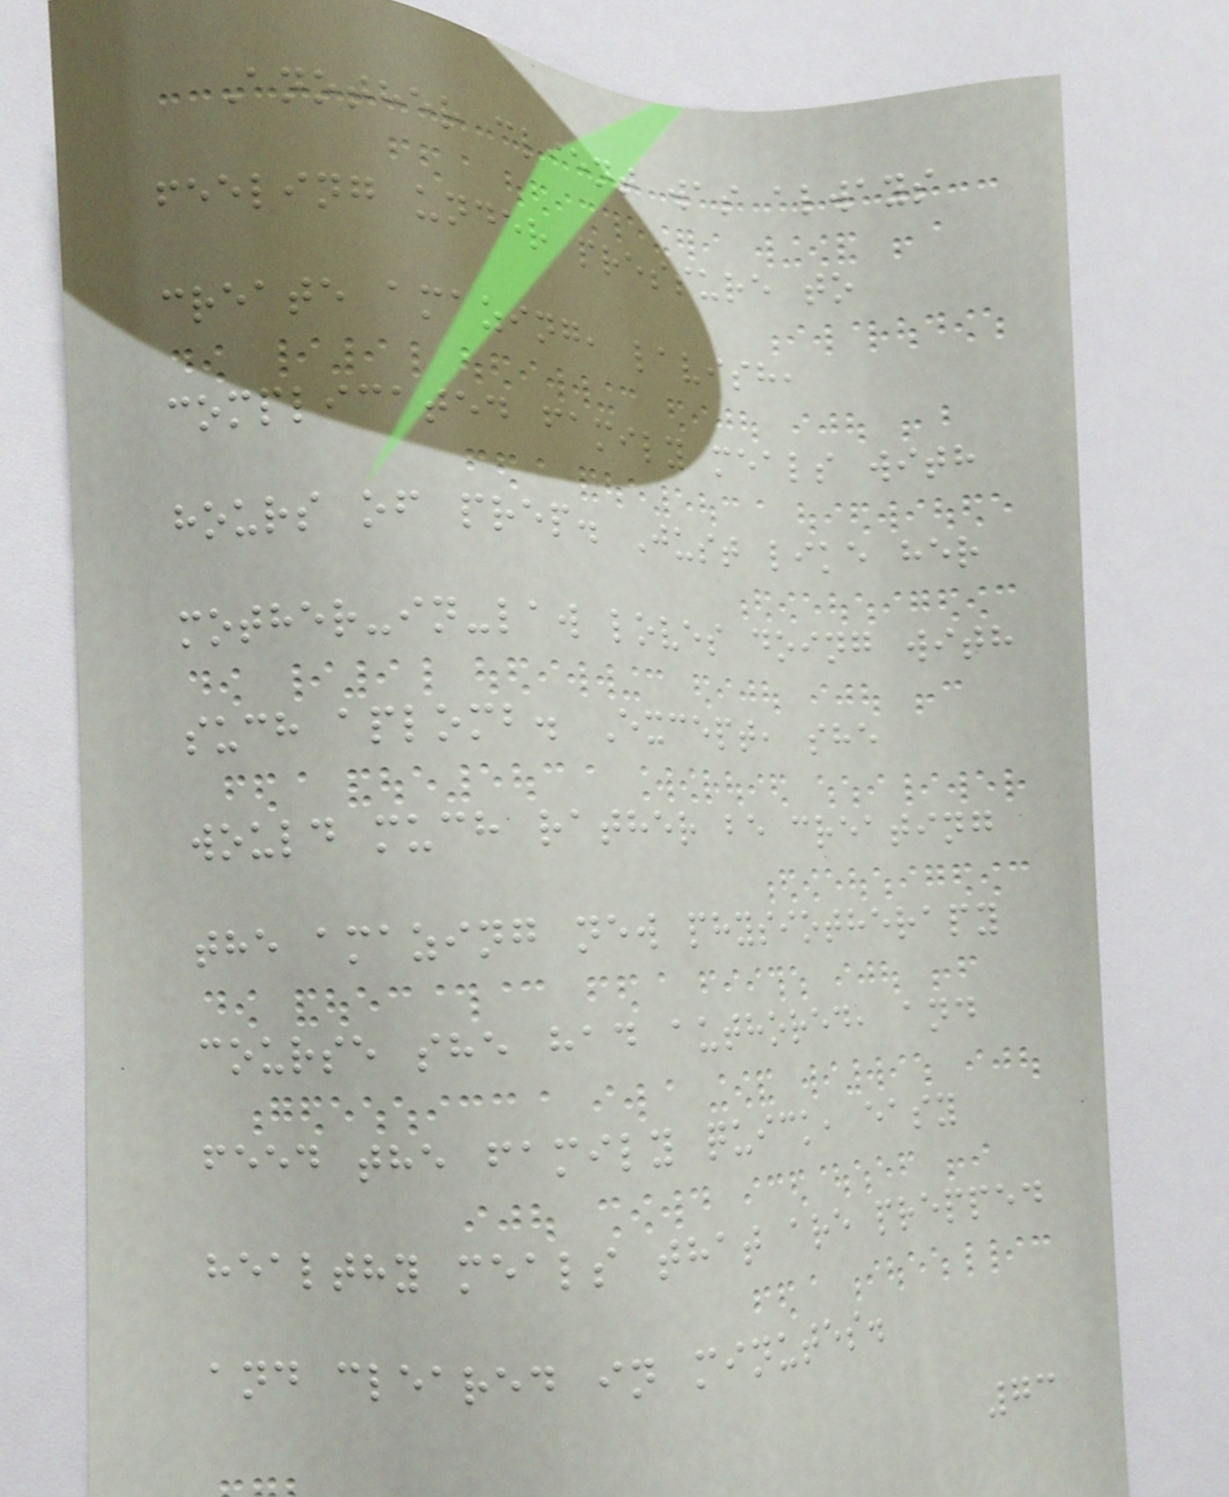Another client was always
feeling under pressure to
create amazing, lavish,
complicated family meals with
hours of prep. Just like her
mother-in-law loves doing with
such aplomb. Except, she
would much rather be creating
the amazing new physiotherapy
course she had authored, and
feed the family quick, easy
healthy meals that are prepped
and cleared in minutes.
73
